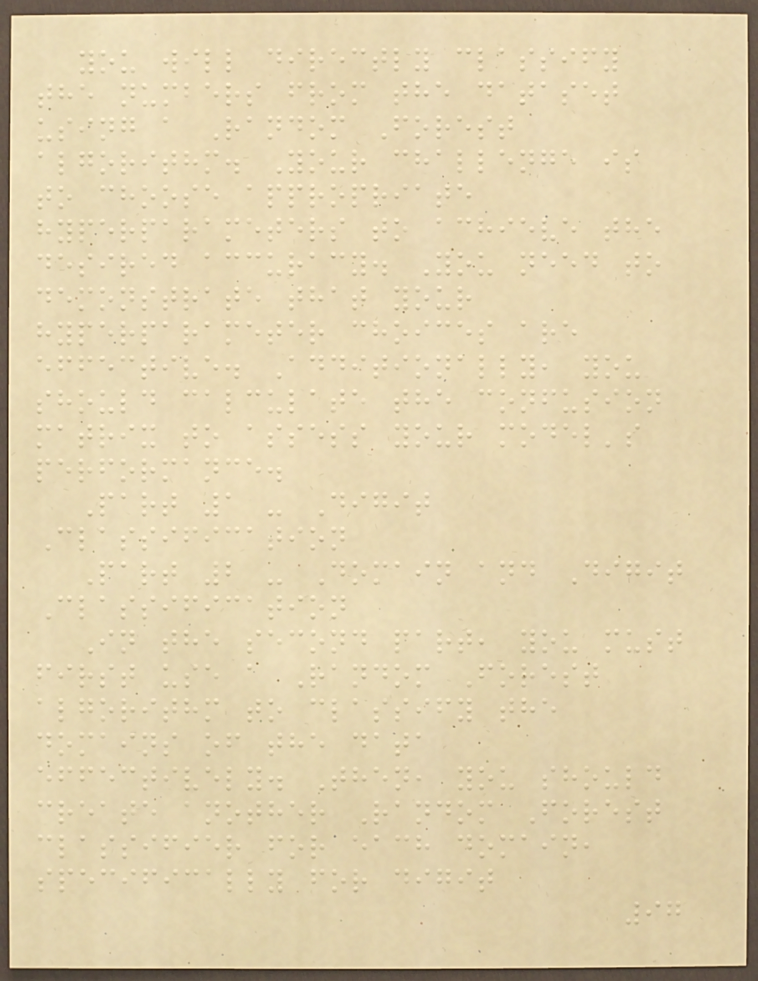you will directly classify
the numbers from the dataset
using a Random Forest
algorithm. Your challenge is
to choose appropriate
hyperparameters to achieve the
desired accuracy. You need to
demonstrate that your
hyperparameter choices are
effective. Additionally, you
should calculate the confusion
matrix to assess your model's
performance.
Part 1 - Digit
Classification
Part 2 - Domain and Digit
Classification
In the second part, you must
first use a Random Forest
algorithm to classify the
domains of the data
effectively. Then, you should
create another Random Forest
classifier for each domain,
specifically for digit
97
